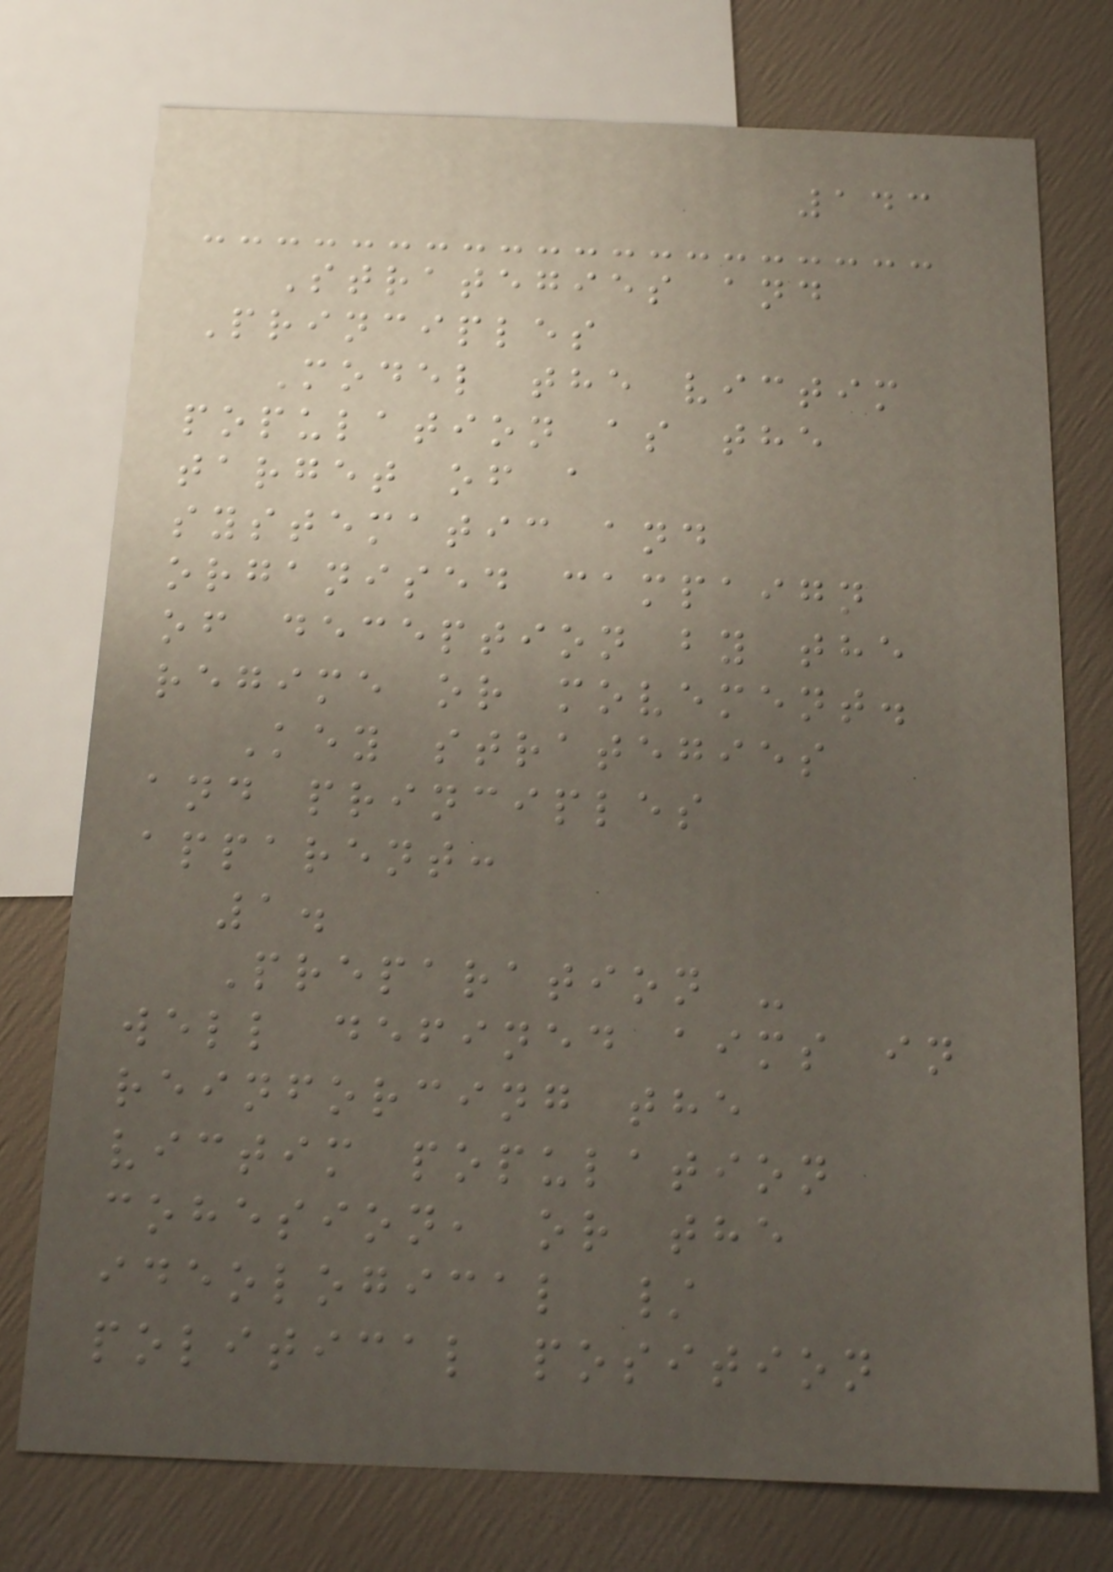143
Strategies and
Principles
Model the victim
population as the
target of a
systematic and
organised campaign
of deception by the
regime or movement.
Key strategies
and principles
apparent:
1.
Preparation -
well defined aims in
reinforcing the
victim population
cohesion, or the
ideological /
political position
